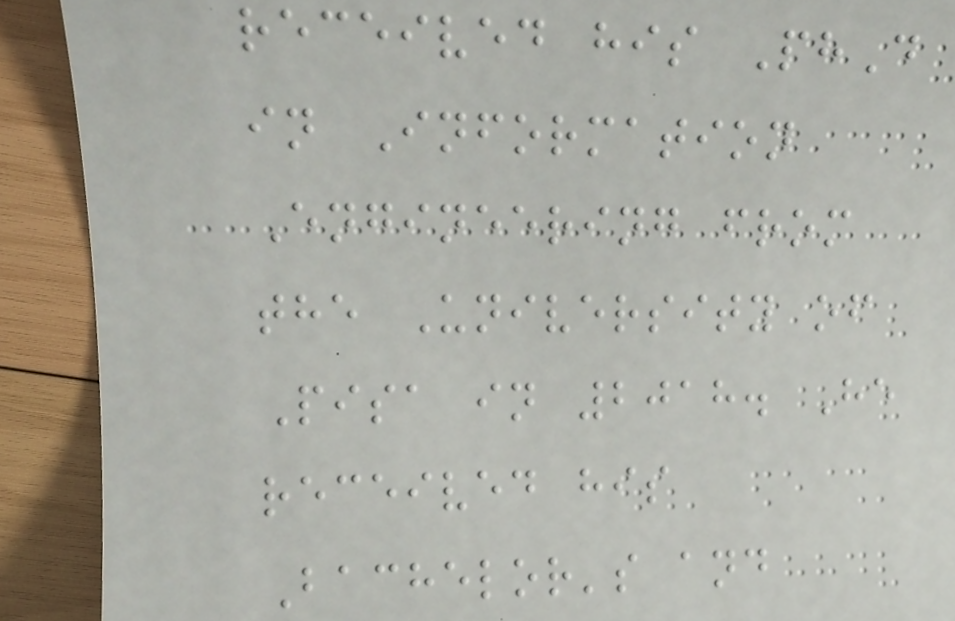received his PhD
in Information
Engineering from
the University of
Pisa in 2018. He
received his
Bachelor's and
